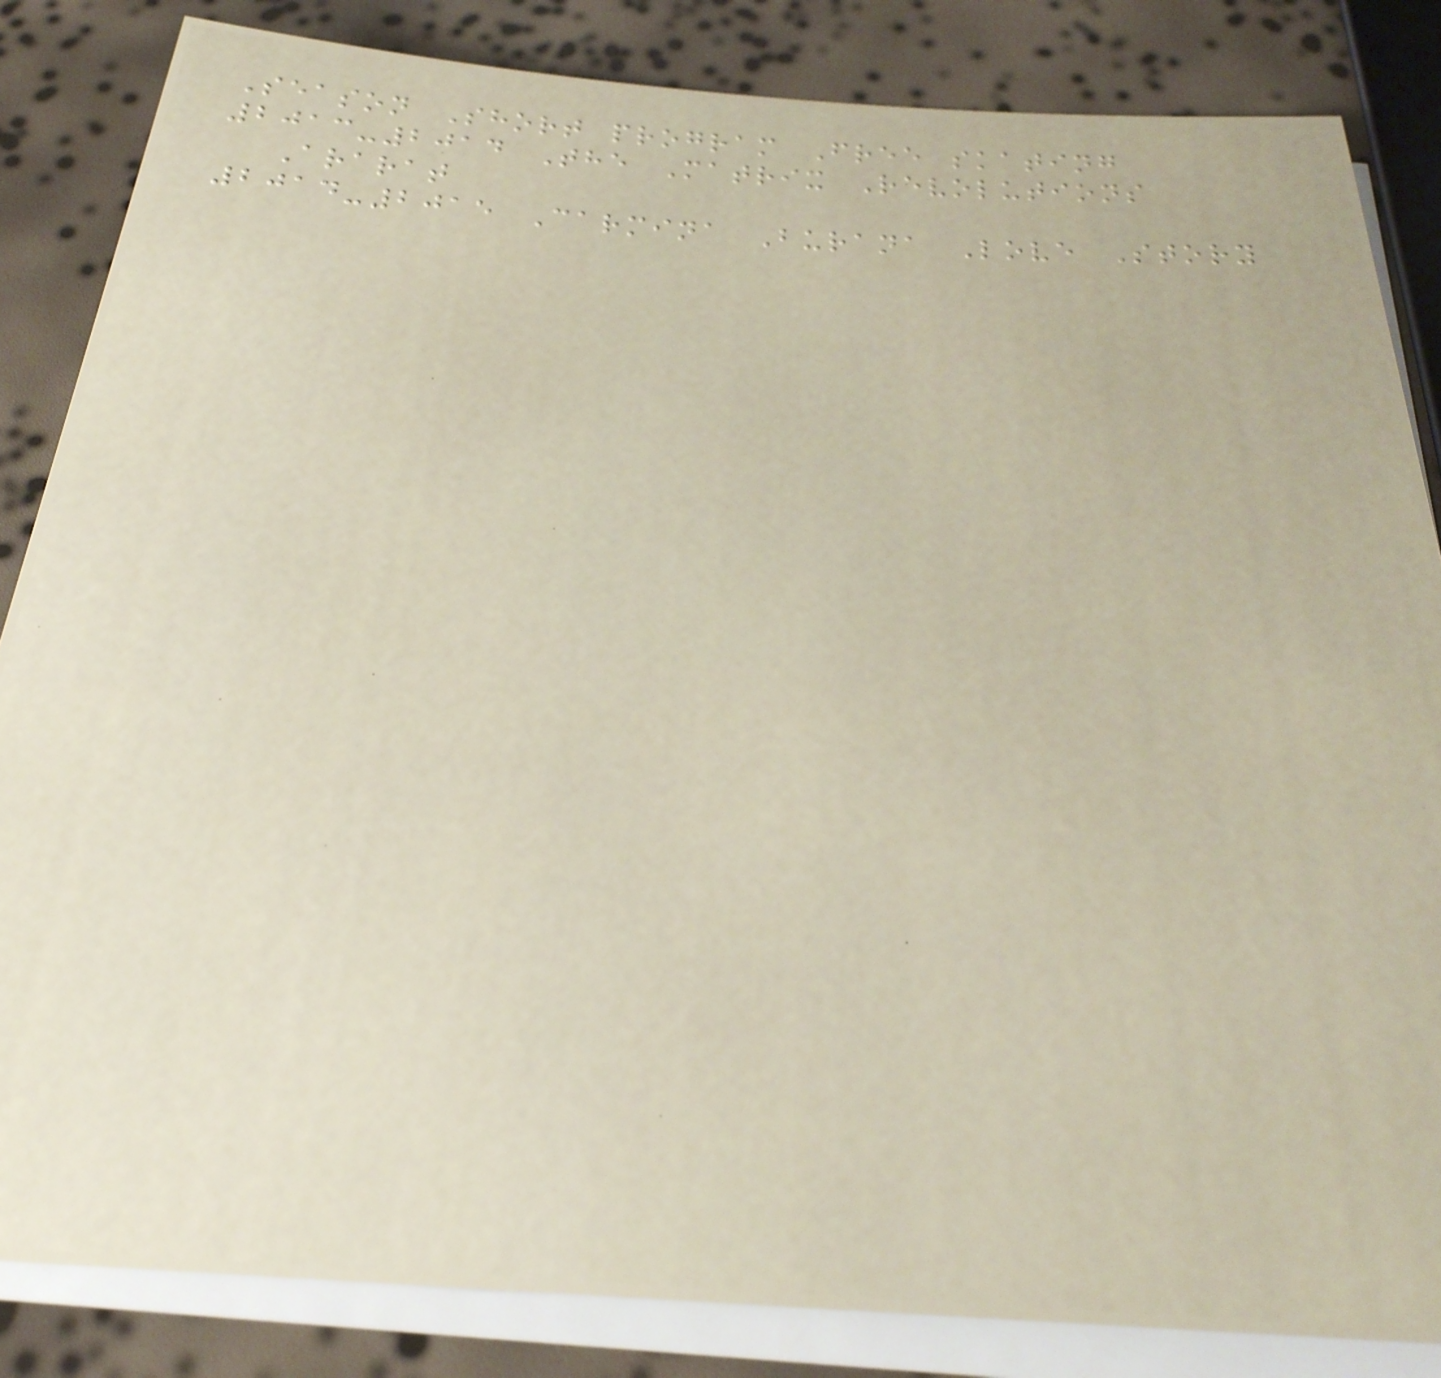Season Short program Free skating
2013-2014 The Matrix Revolutions
Ararat
2014-2015 Carmina Burana Love Story
